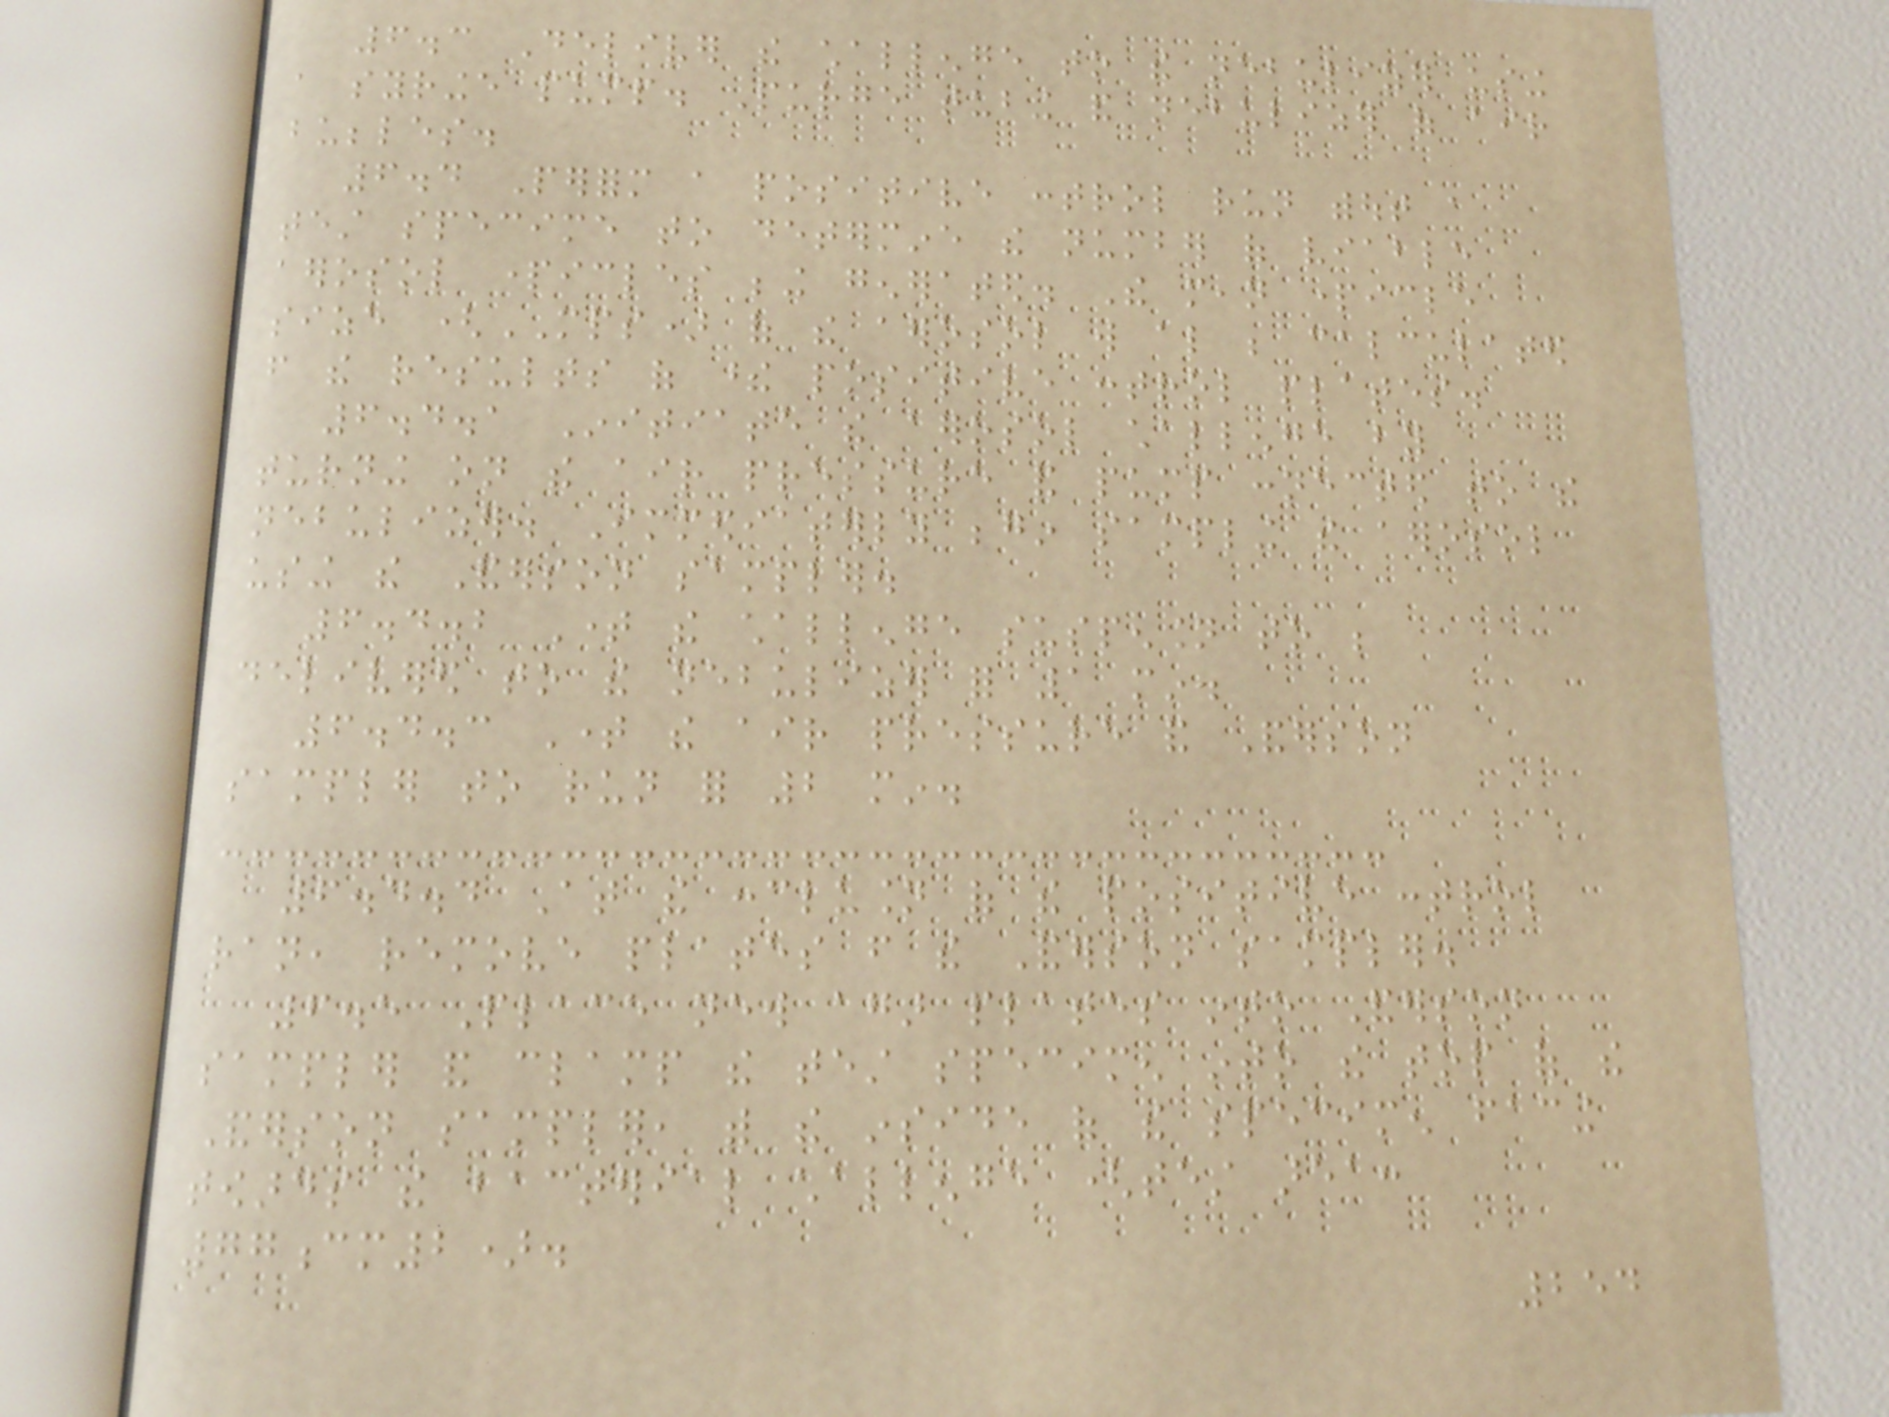6.3 Deliver the challenge to the nebulizer using
a syringe pump. Purge tubing and nebulizer of air
bubbles.
6.4 Perform a positive control run without a
test specime to determine the number of viable
aerosol particles being generated. The mean particle
size (MPS) of the aerosol will also be calculated
from the results of these positive control plates.
6.4.1 Initiate the aerosol challenge by
turning on the air pressure and pump connected to the
nebulizer. Immediaterly begin sampling the aerosol
using the Anderson sampler.
6.4.2 Time the challenge suspension to be
delivered to the nebulizer for 1 min.
6.4.3 Time the air pressure and Anderson
sampler to run for 2 min.
6.4.4 At the conclusion of the positive control
ran, remove plates from the Anderson sampler.
6.5 Place new agar plates into Anderson
sampler and clamp the test specimen into the top of the
Anderson sampler, with the inside of the specimen facing
towards the bacterial challenge (test area:
77cm2).
254
